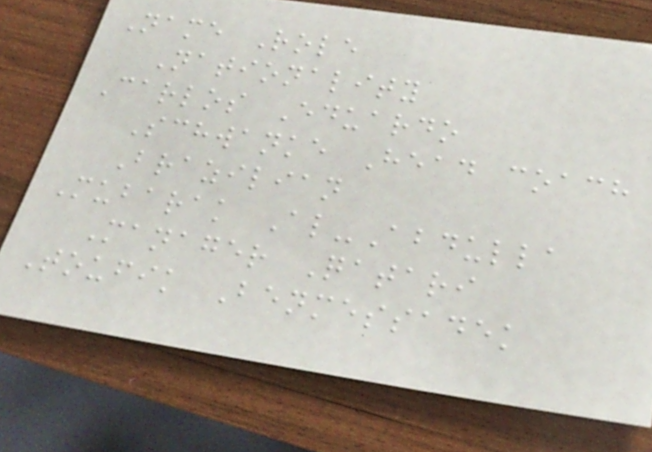Name Role
Nationality
Carlos Eduardo
Schwanke Head coach
Brazilian
Mubarak Al-Abdulla
Manager Qatari
Toufik Benmessadek
